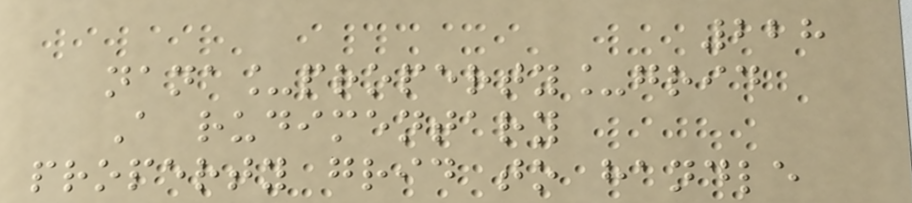228
nana_property_grid
A rudimentary
property grid to handle
